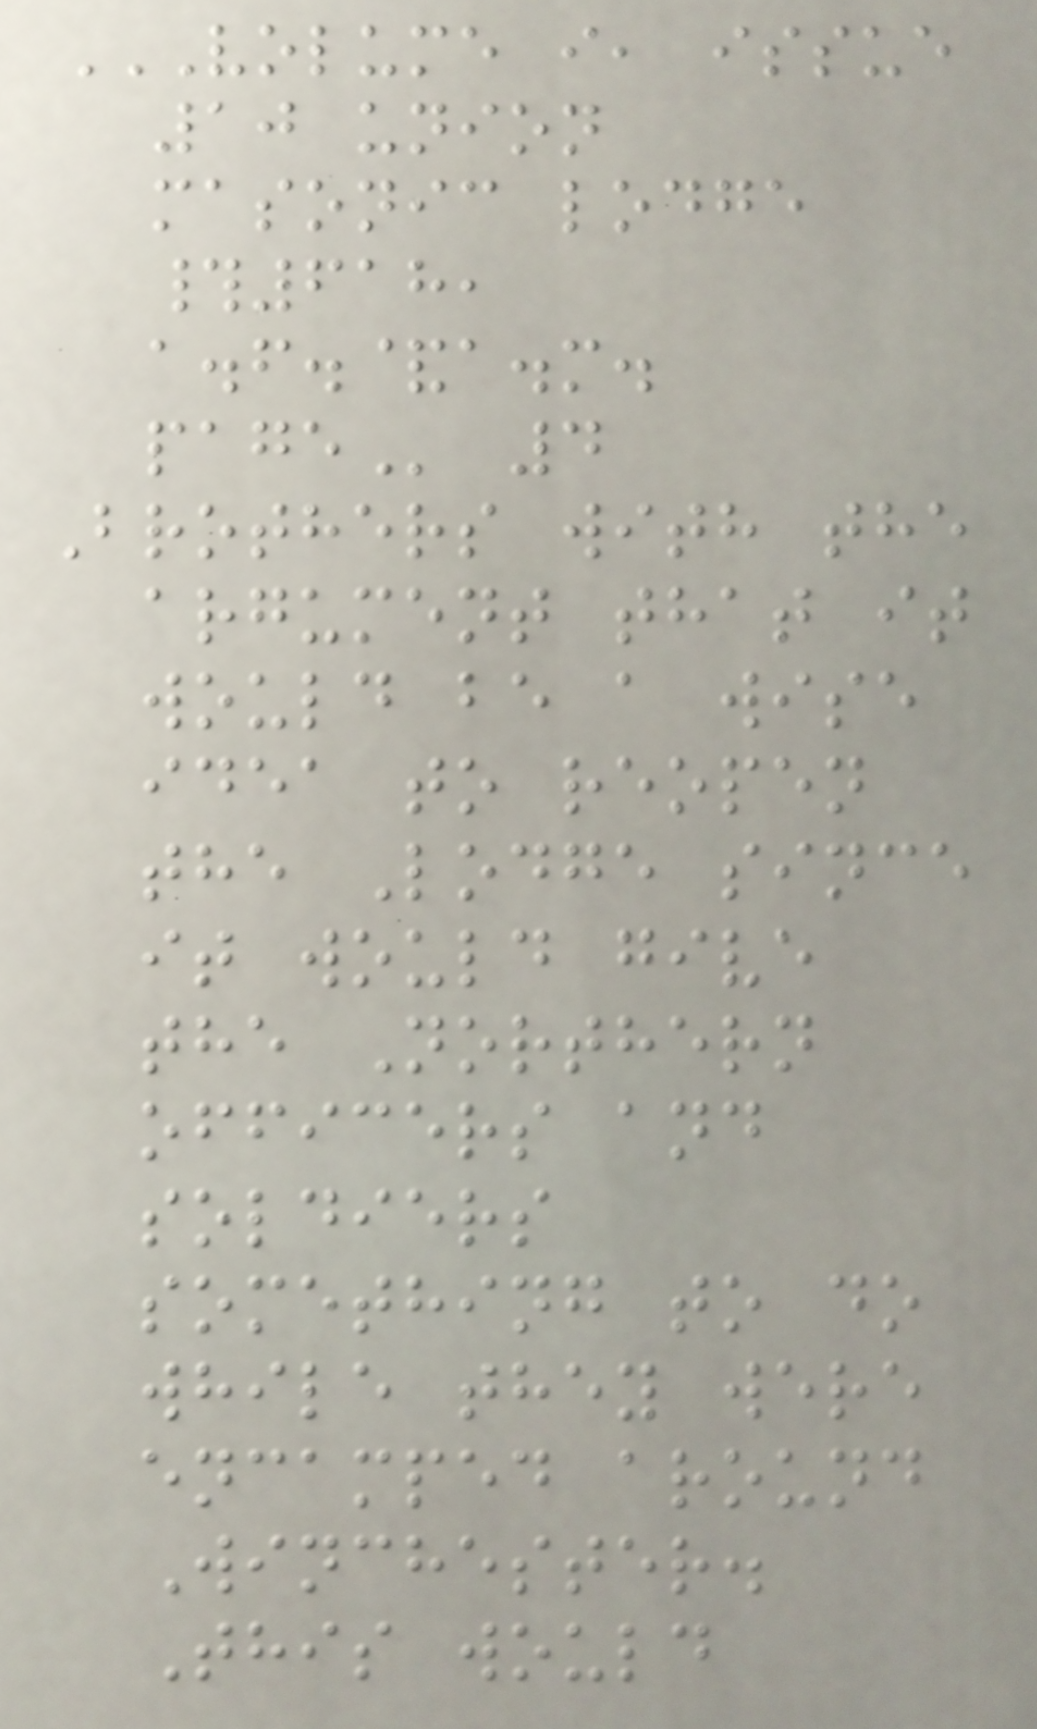VOLUME I, ISSUE
10 UNION
MASONIC LODGE
#618,
A.F.&A.M.
PAGE 4
Brothers with the
argument that it
would be a wise
idea to reopen
the Lodge since
it would give
the Northern
officers and
soldiers
something to do
while they were
encamped around
Winchester.
This would
